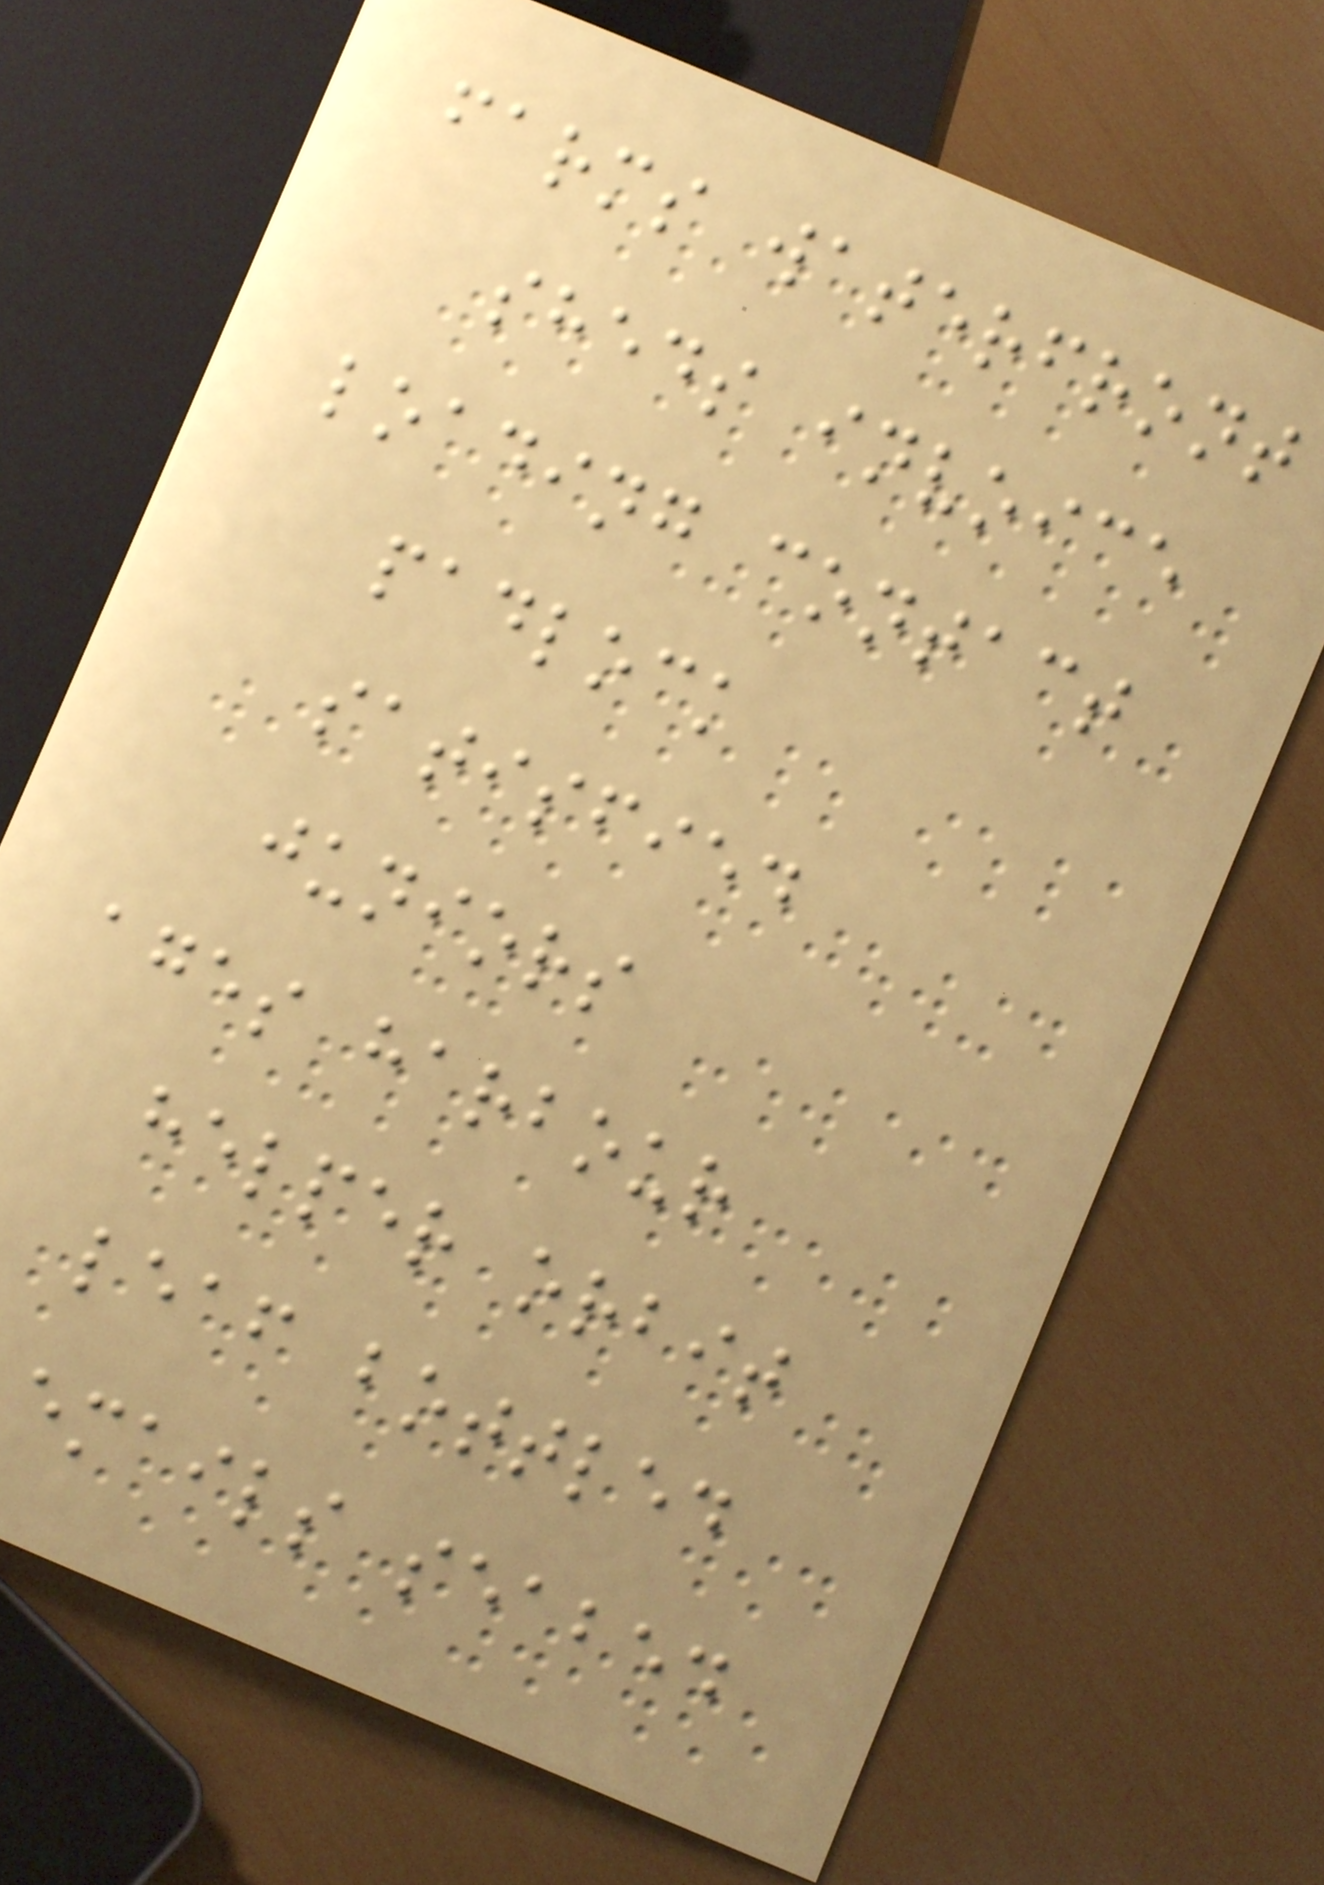farms waterfront
sheds invoice
loading contact
padlock
satisfied
juniors
ages harbour
helper orbit
leaf bottled
emails seabed
